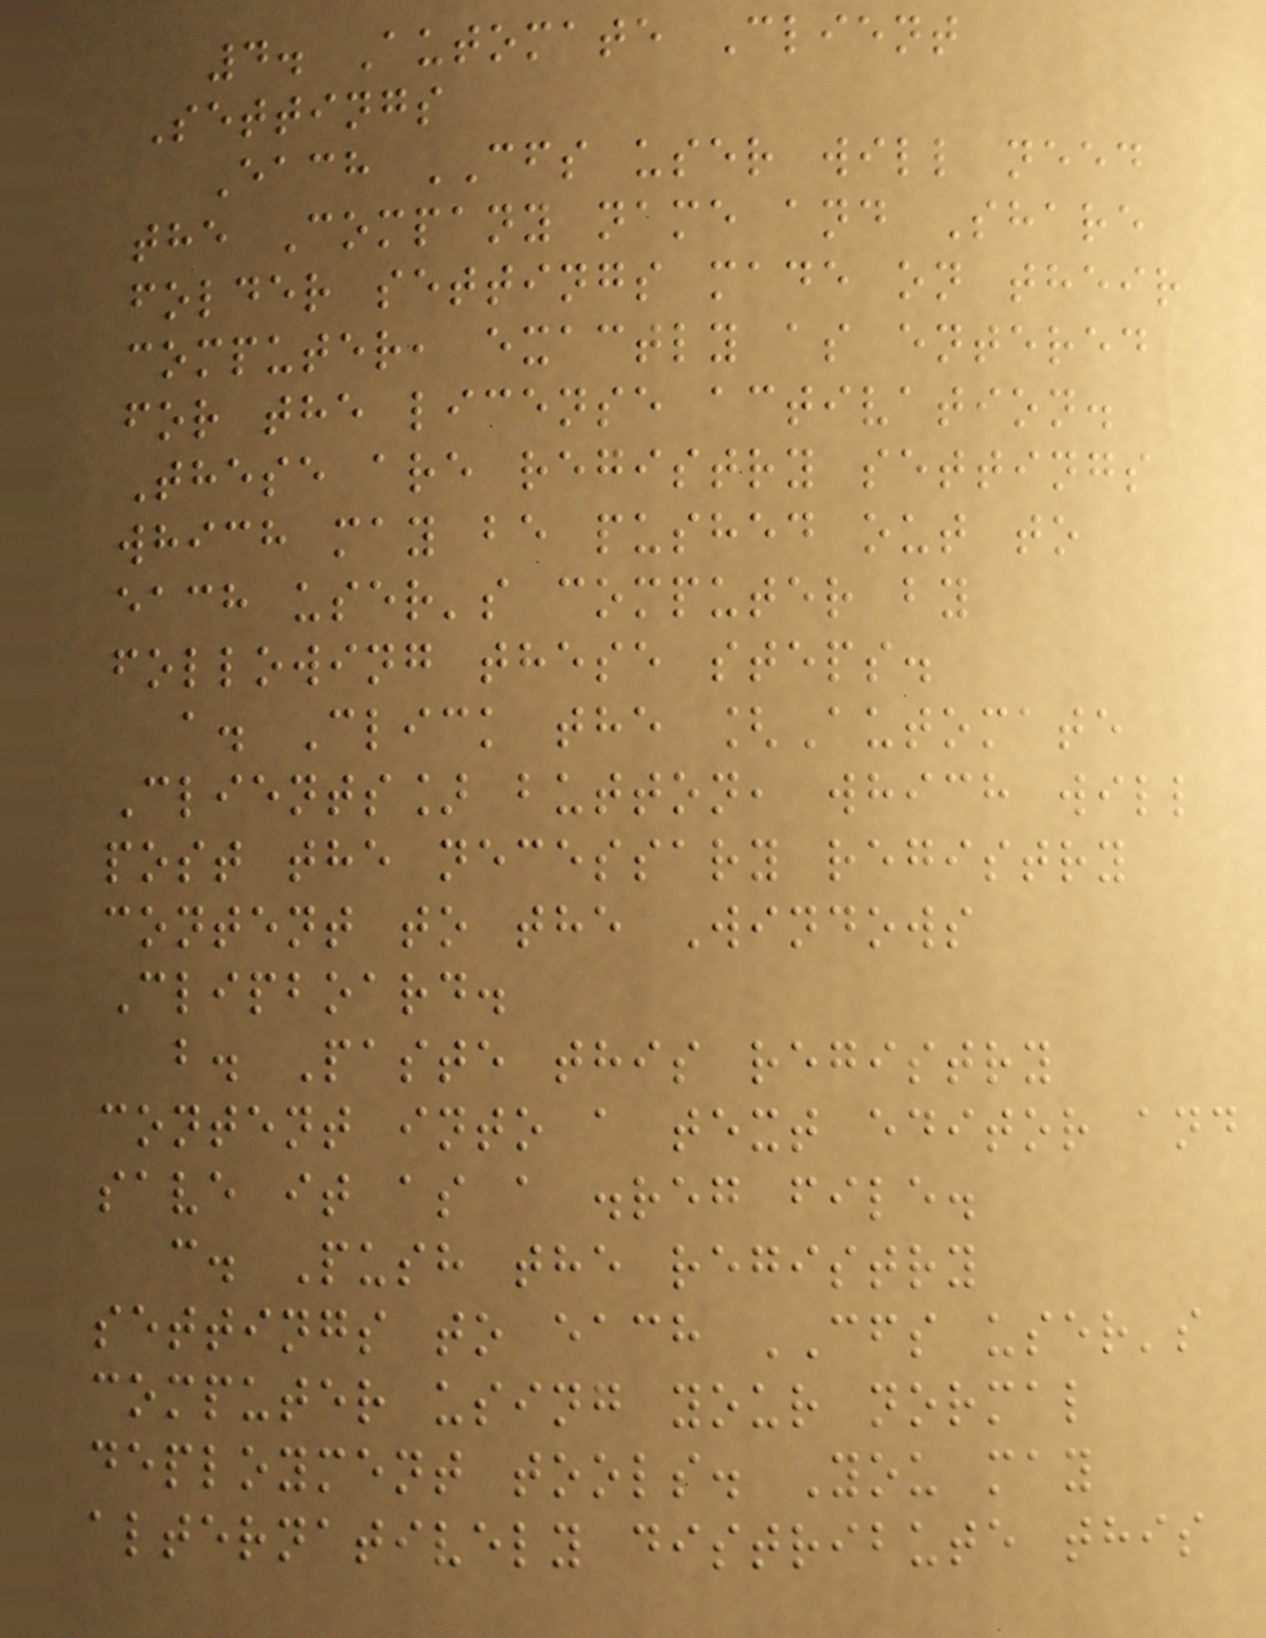4. Automate Client
Settings
Each CFS user will need
the Company name and Share
folder settings made on their
computer, exactly as entered
for the license activation.
These are registry settings
which may be pushed out to
each user's computer by
following these steps.
a. Click the [Automate
Clients] button, which will
post the necessary registry
content to the Windows
Clipboard.
b. Paste this registry
content into a text editor and
save it as a .reg file.
c. Push the registry
settings to each CFS user's
computer using your normal
deployment tools. You may
alternatively distribute this
